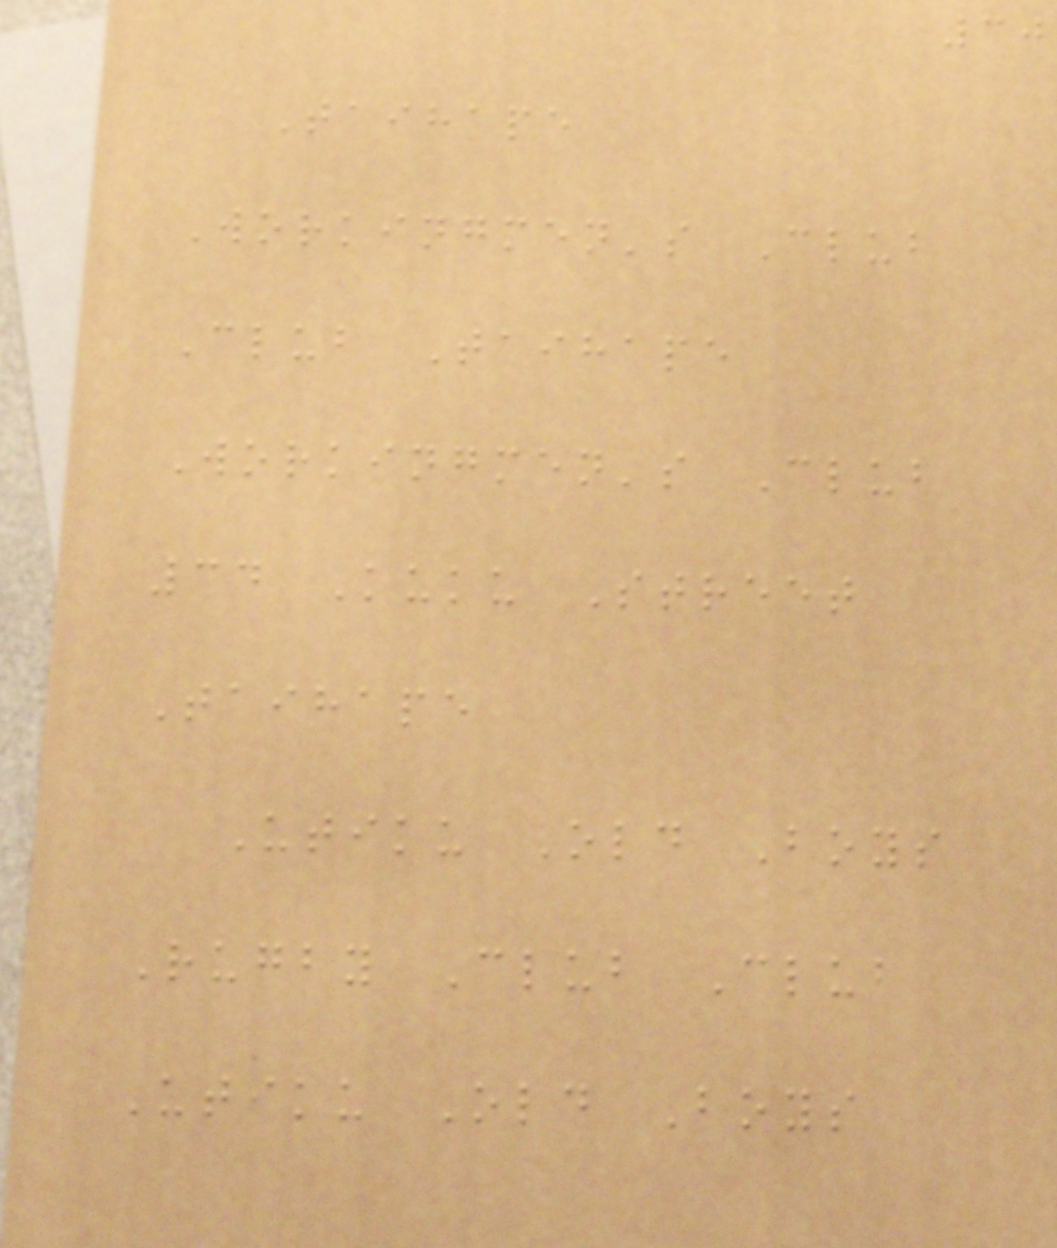30
Taihape
Workingmen's Club
Club Taihape
Workingmen's Club
34 Kuku Street
Taihape
Utiku Old Boys
Rugby Club Club
Utiku Old Boys
